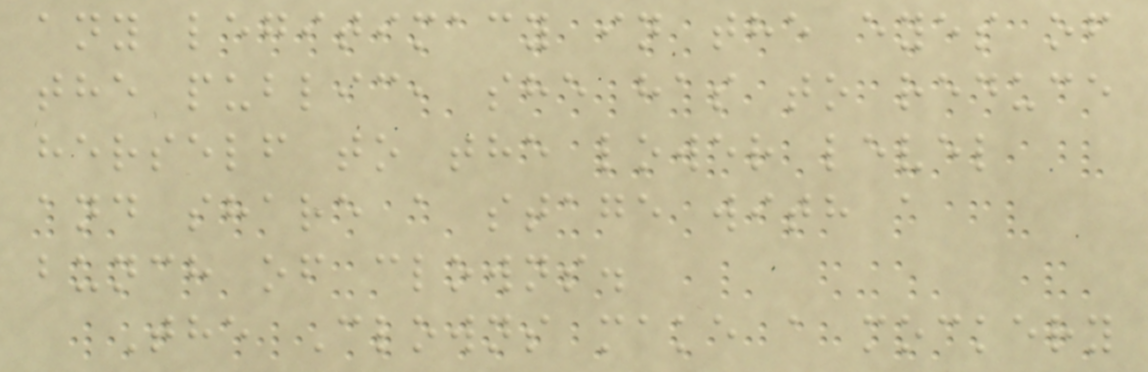any legitimacy in the eyes of
the public, she has to reduce
herself to the lower level
and share a stage with a
bunch of clowns.
The Clowns make a mockery
